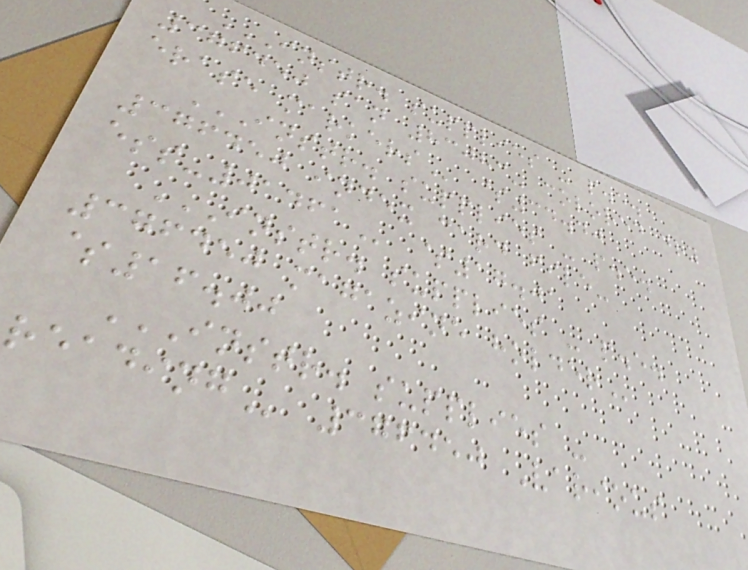INSTR. SUPPLIES - P.E.
376450 SAN 83083- COLORED DRY
ERASE MARKERS $34.40
INSTR. SUPPLIES - P.E.
376450 INDEX CARD FILE-
ESS-01461 $17.01
INSTR. SUPPLIES - P.E.
376450 MAGAZINE HOLDER
$16.00
INSTR. SUPPLIES -
READING 376450 Various
